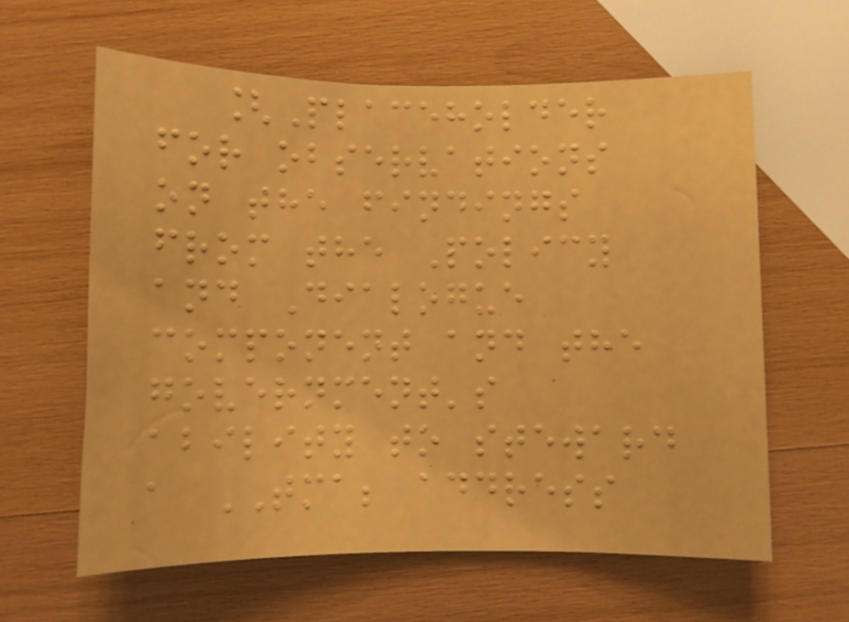[Placeholder
for observations
on the findings
from the Policy
and Dialogue
component and the
government's
ability to steward
a TMA; address
